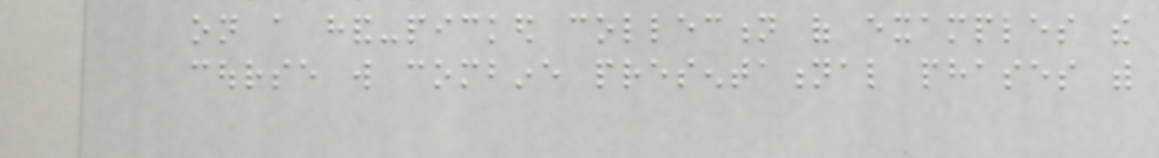on a hand-picked collection of examples the
course will combine presentational phases with
